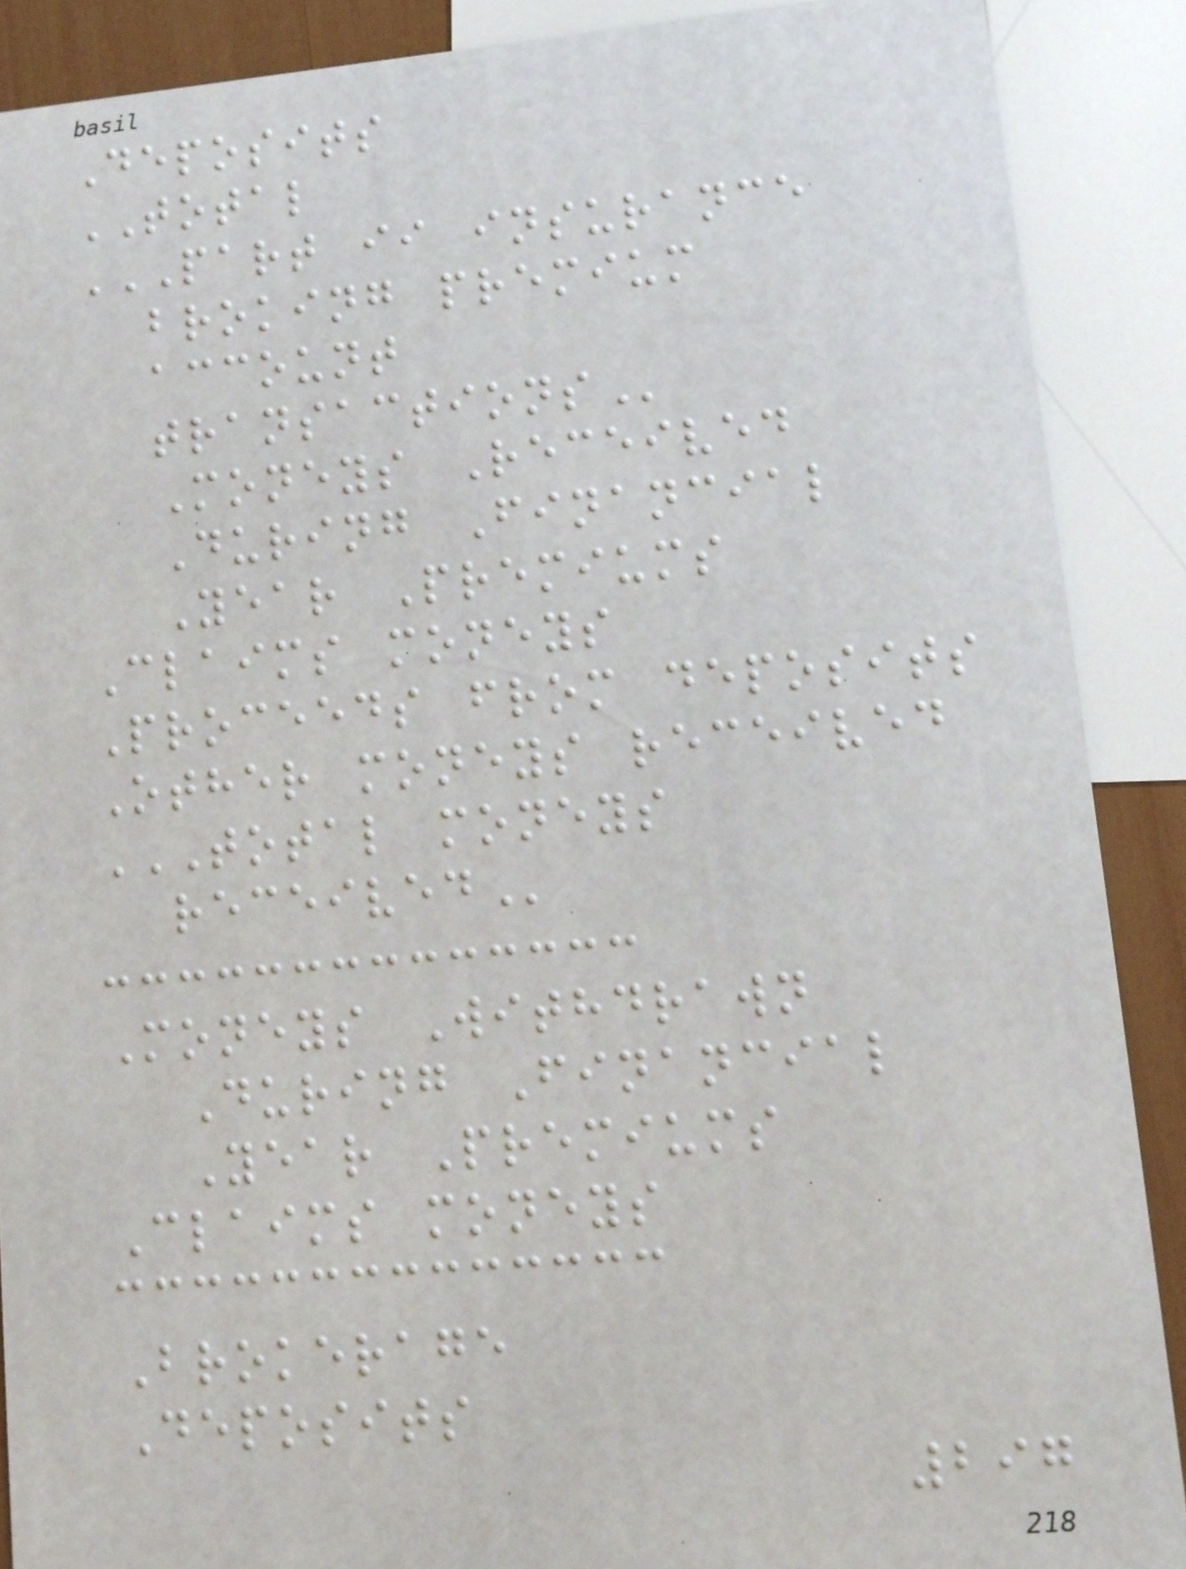Deposits
TOTAL
PART II INSURANCE
BROKING PREMIUM
ACCOUNT
TRANSACTIONS
Moneys Received
During Financial
Year Premiums
Claims moneys
Proceeds from deposits
Other moneys received
TOTAL MONEYS
RECEIVED
Moneys Withdrawn
During Financial
Year Premiums
Claims moneys
Brokerage
Deposits
297
